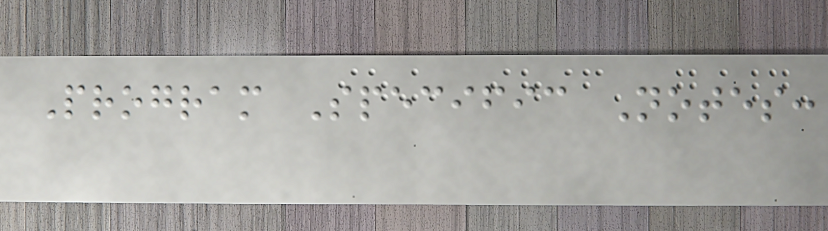Program Specific Notes:
